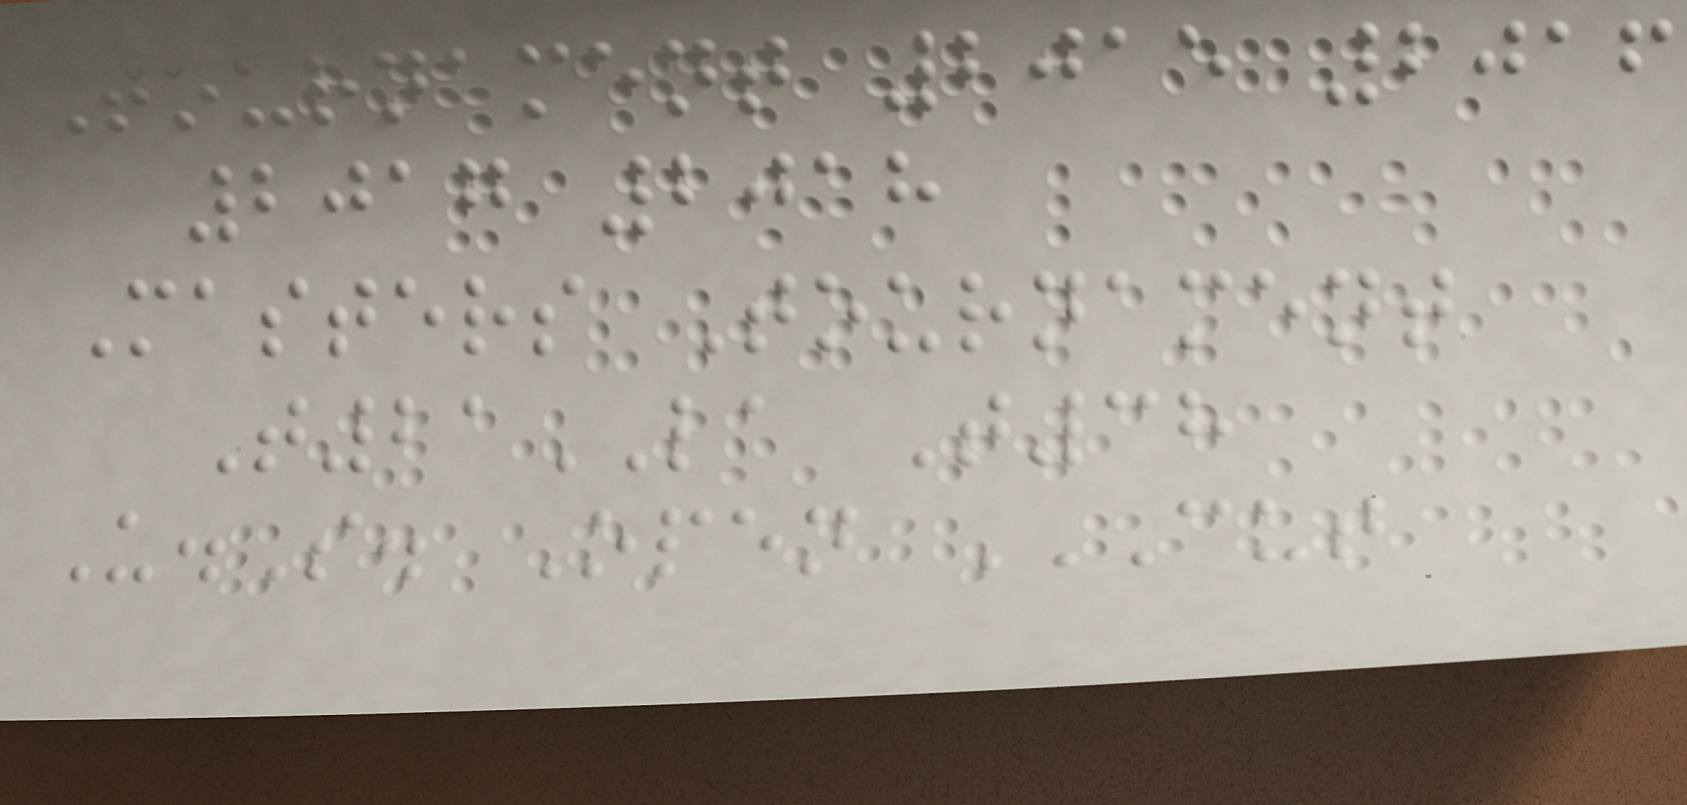Tournament 2015 2016
2017 2018
Masters Tournament
T21LA T38
U.S. Open CUT
